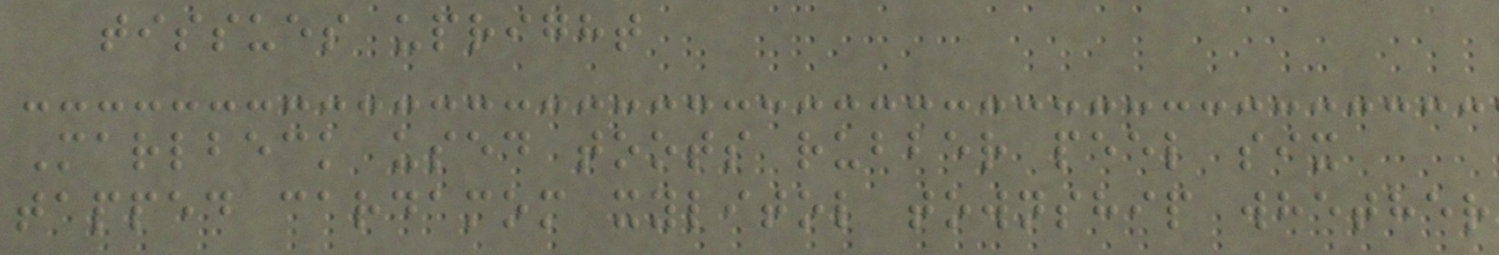tissues upright
Marlbeck used toots rubber peel six
tapped cardamom xylitol township whether
